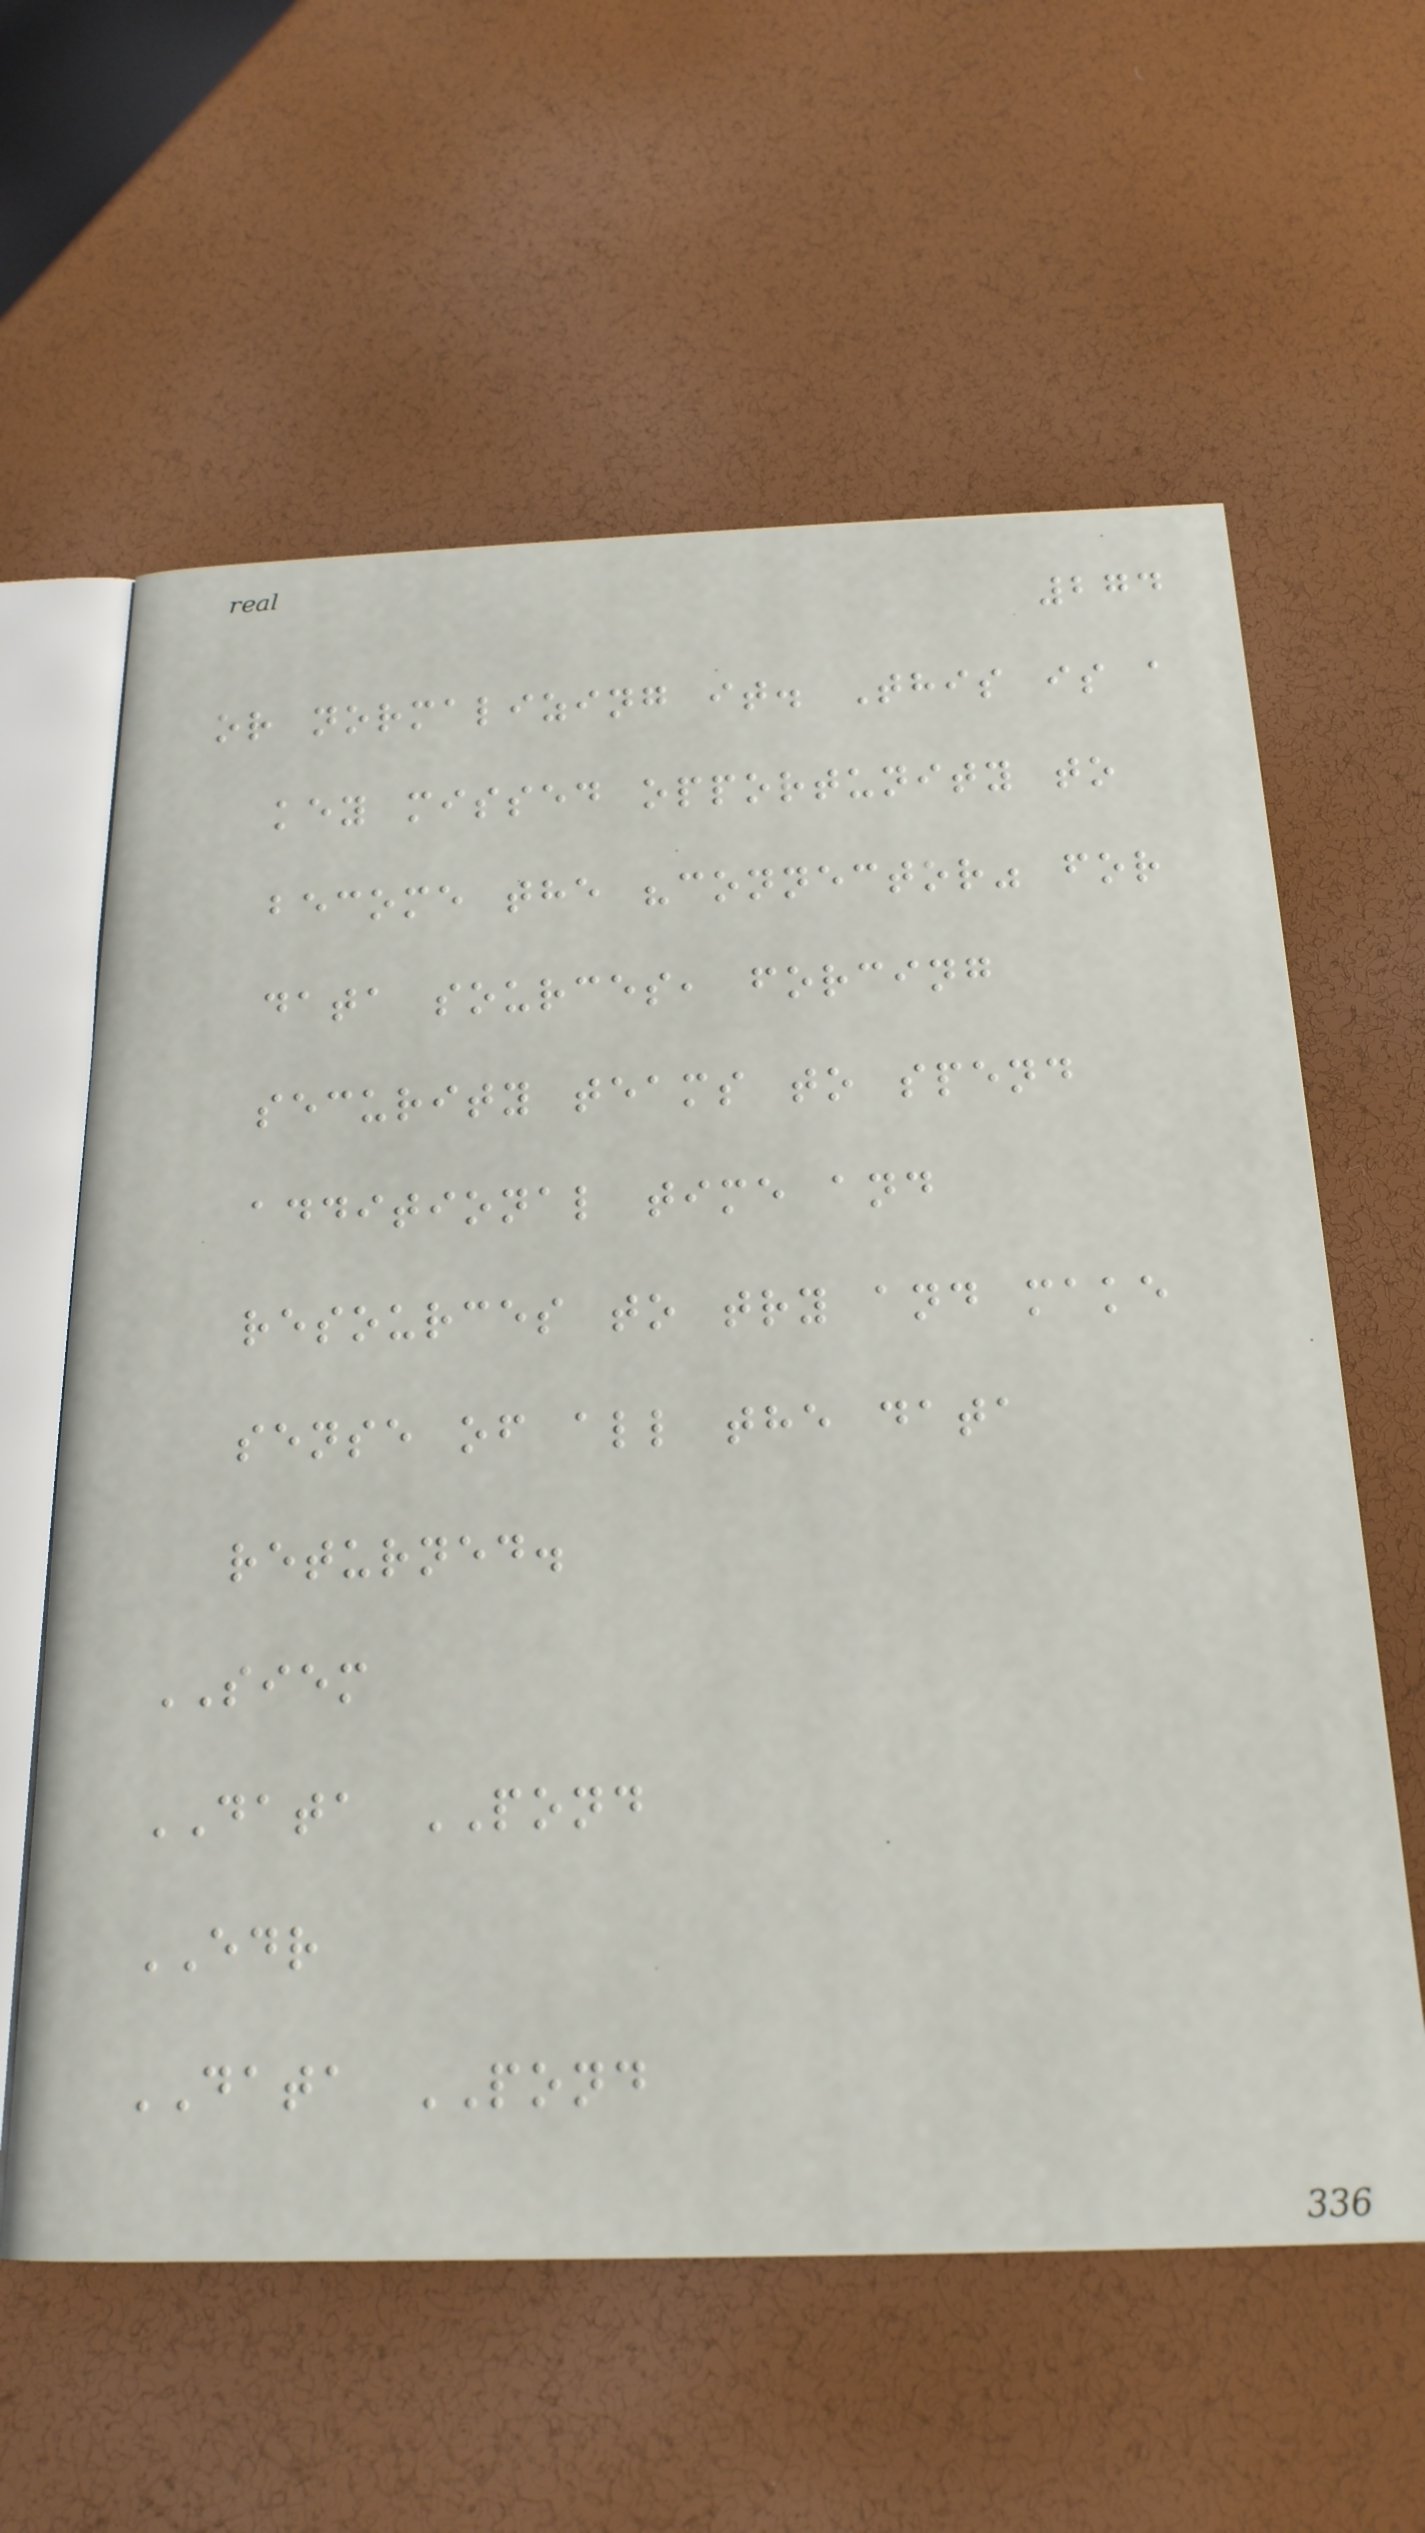274
or normalizing it. This is a
key missed opportunity to
become the "connector" for
data sources, forcing
security teams to spend
additional time and
resources to try and make
sense of all the data
returned.
SIEM
DATA POND
EDR
DATA POND
